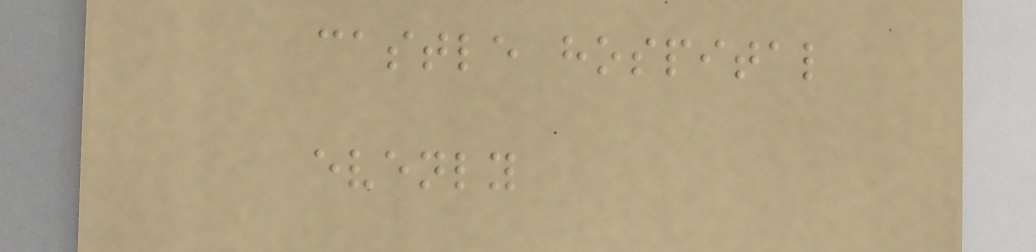castle hospital
evenly
